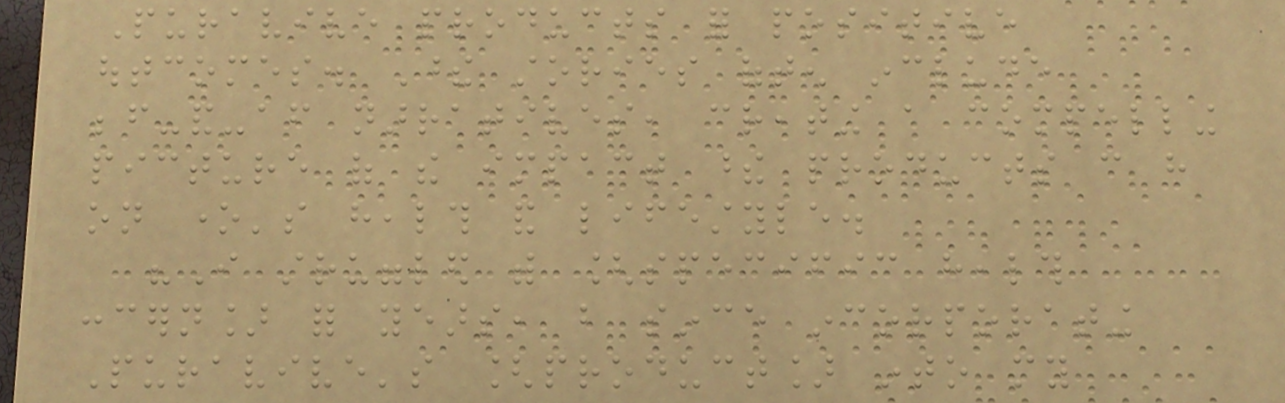Puravive products for positive
outcomes. These stories often include
before-and-after narratives, creating a compelling
picture of the impact these products can have
on one's health and lifestyle.
"I struggled with [specific health
concern] for years, but since incorporating
Puravive's [product] into my
